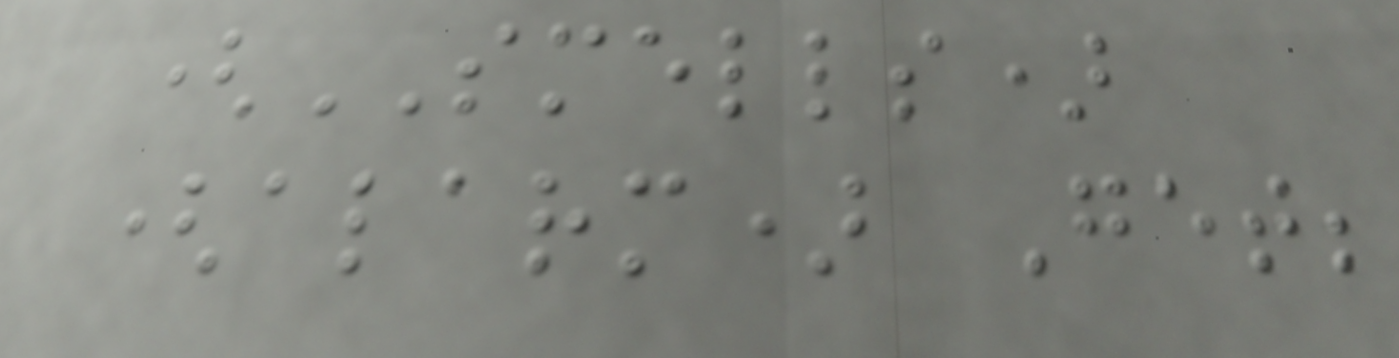(SMELLS)
(alarm) Get;
